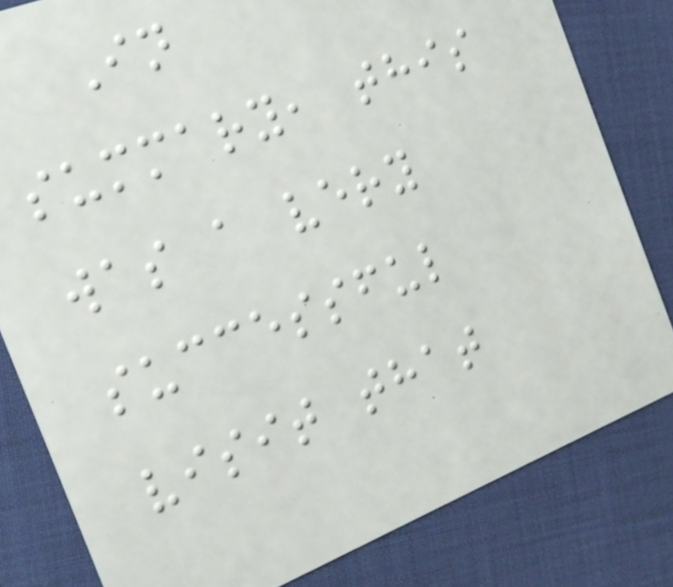In
summary, this
was a very
successful
visit that
